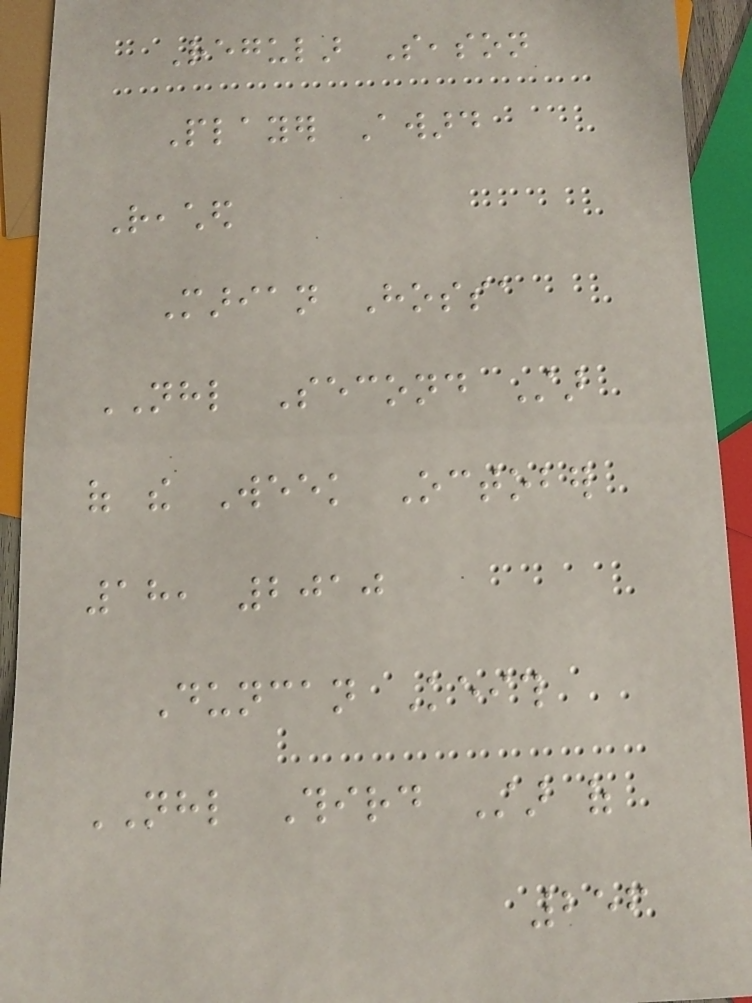Regular Season
Player Award
Reached
Marian Hossa
NHL Second Star
of the Week October
18, 2010
Duncan Keith
NHL Third Star of
256
